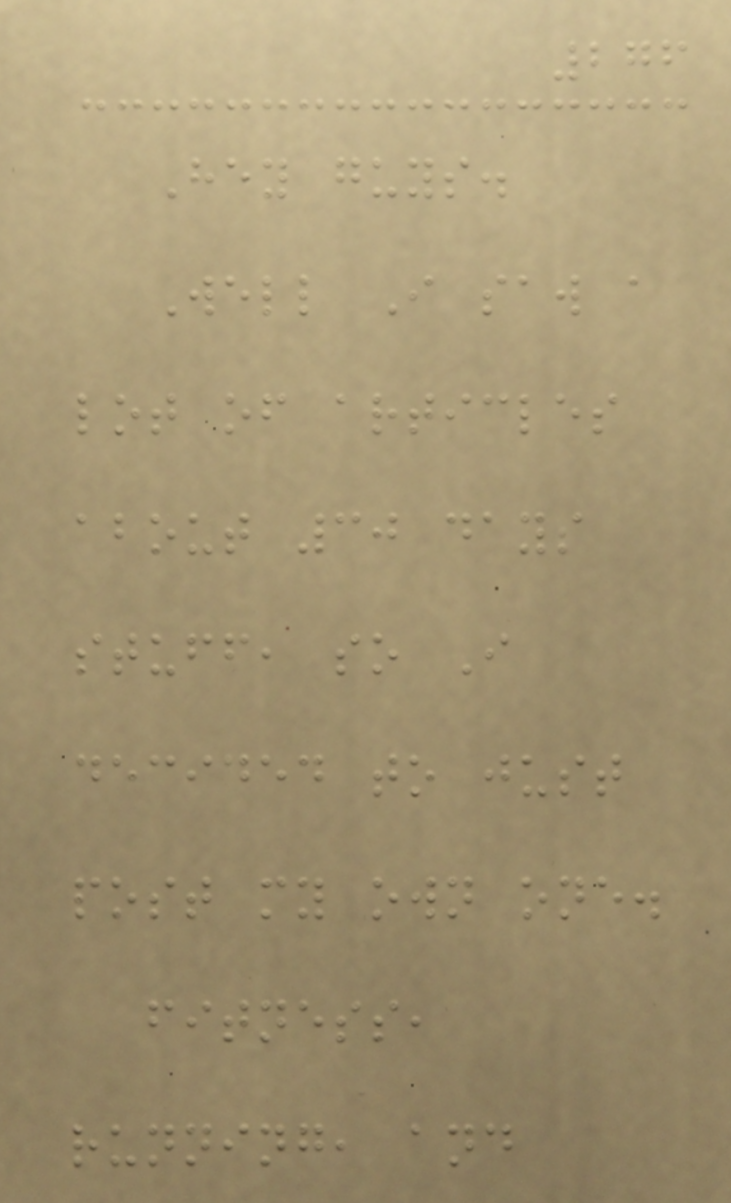276
Hey guys.
Well I saw a
lot of articles
about 30 days
stuff, so I
decided to just
post my own one.
fitness,
running, and
